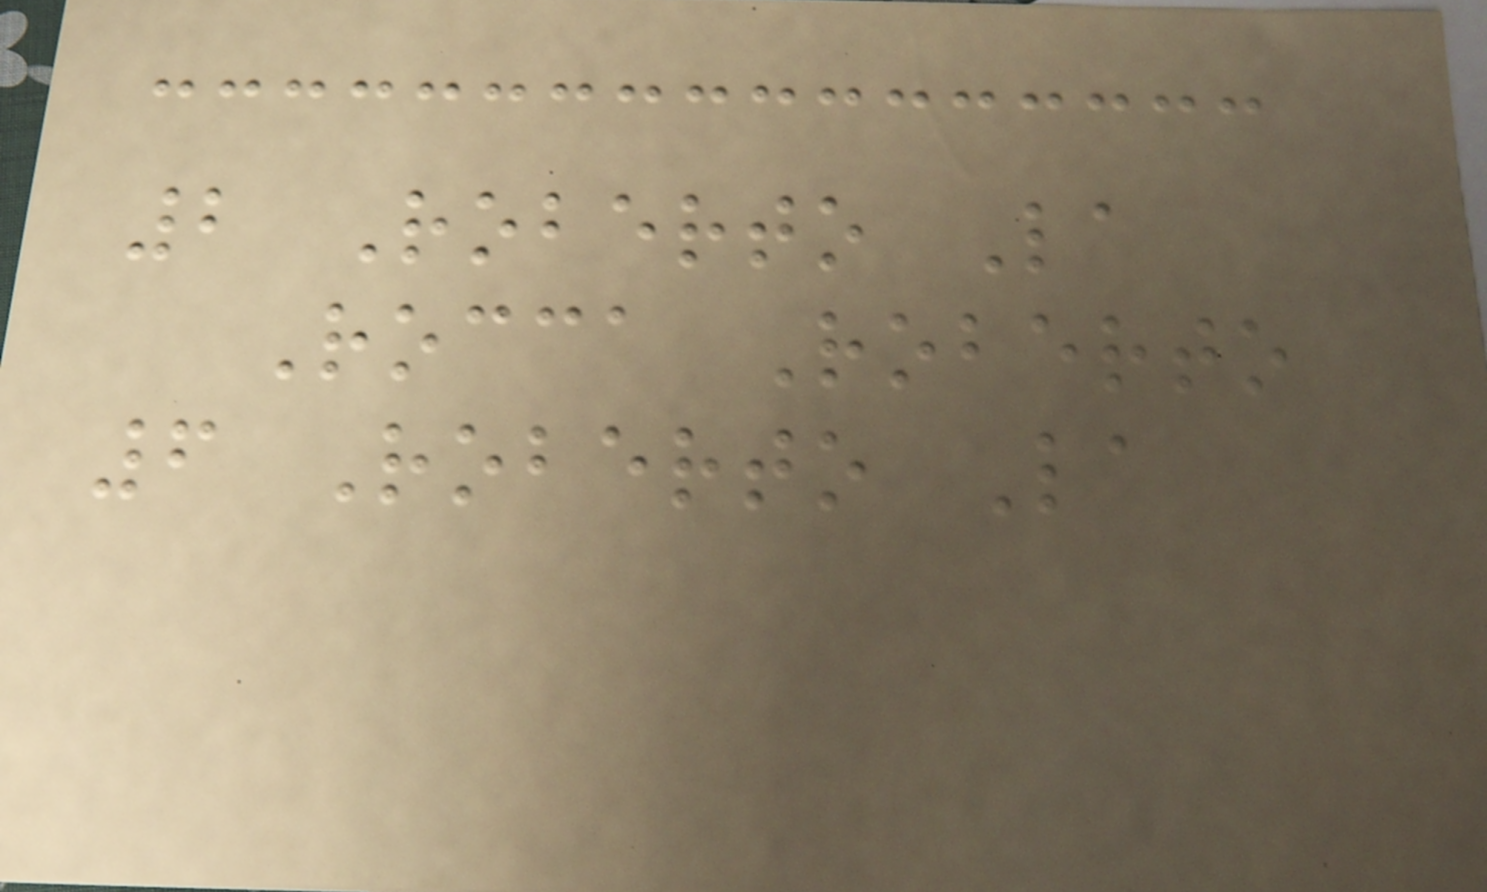2 Roberto La
Rocca Roberto
6 Roberto La
